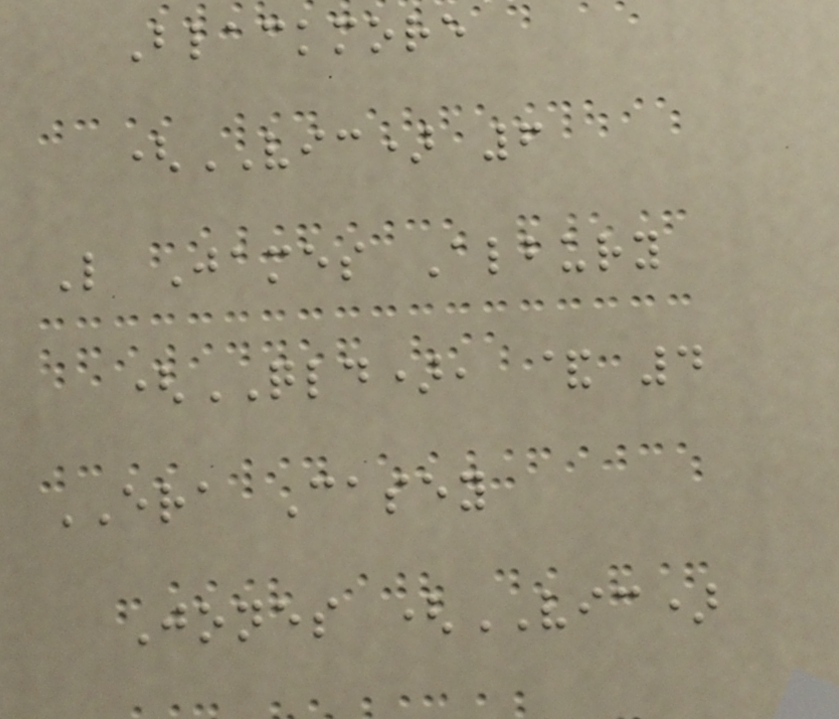Blackmore
(VIC) 6
L James Albury
(QLD), & 4
ERA Casey
Jones (VIC)
